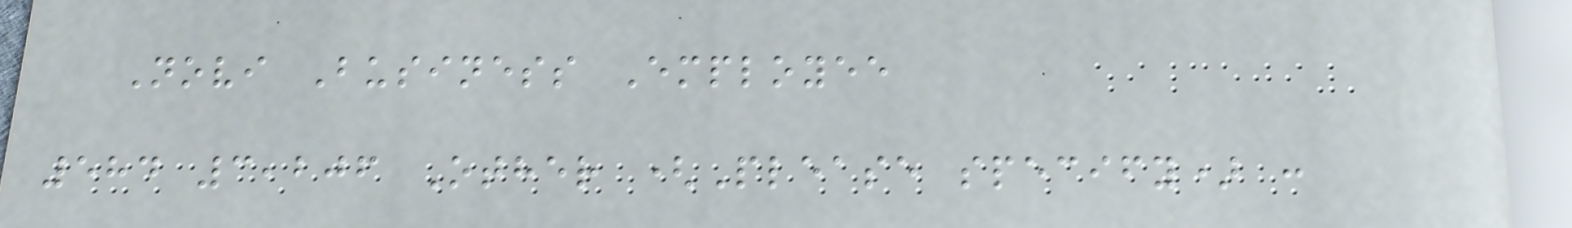Novi Business Employee
584 3,206 Other (Please specify) :
